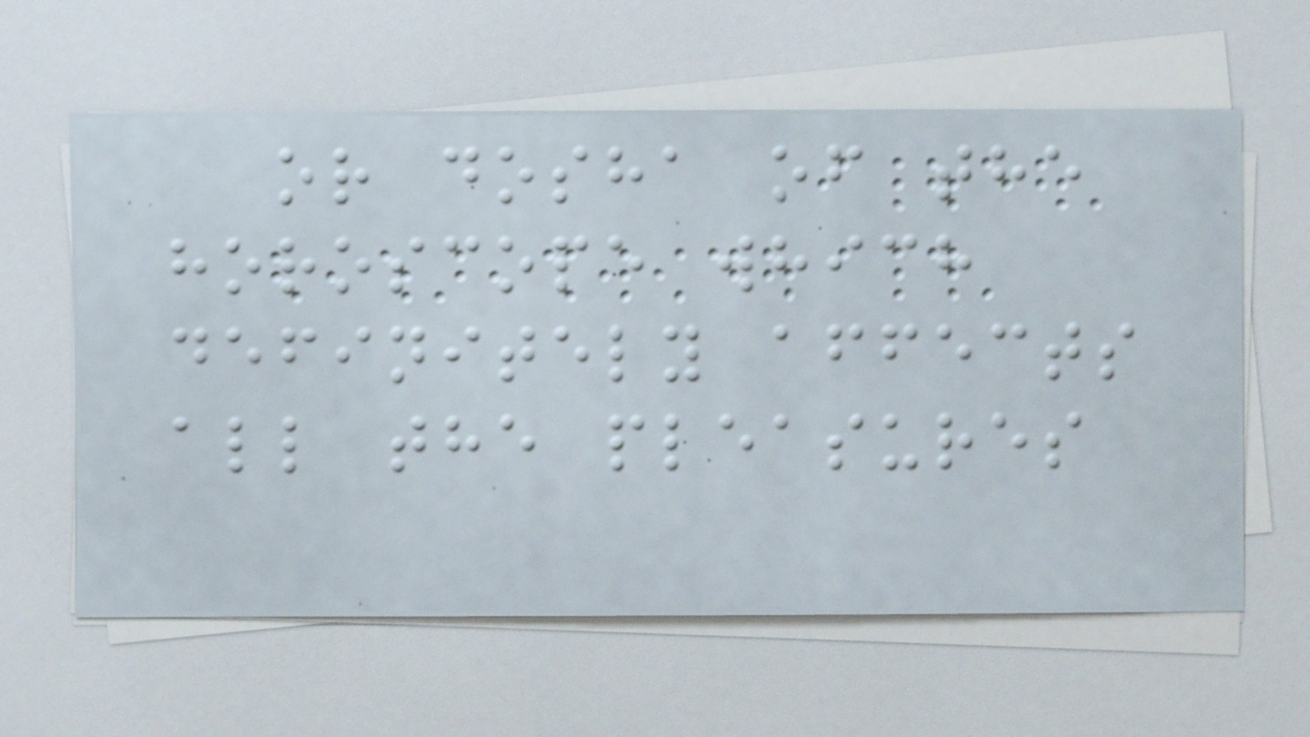or dosha of the
horoscope which
definitely affects
all the pleasures
